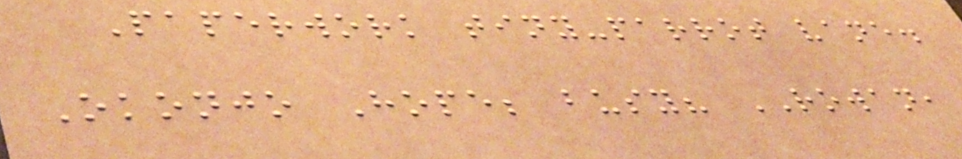Paperwork tiny-parrot vane.
Okonjo Hope; busy? ROWAN,
